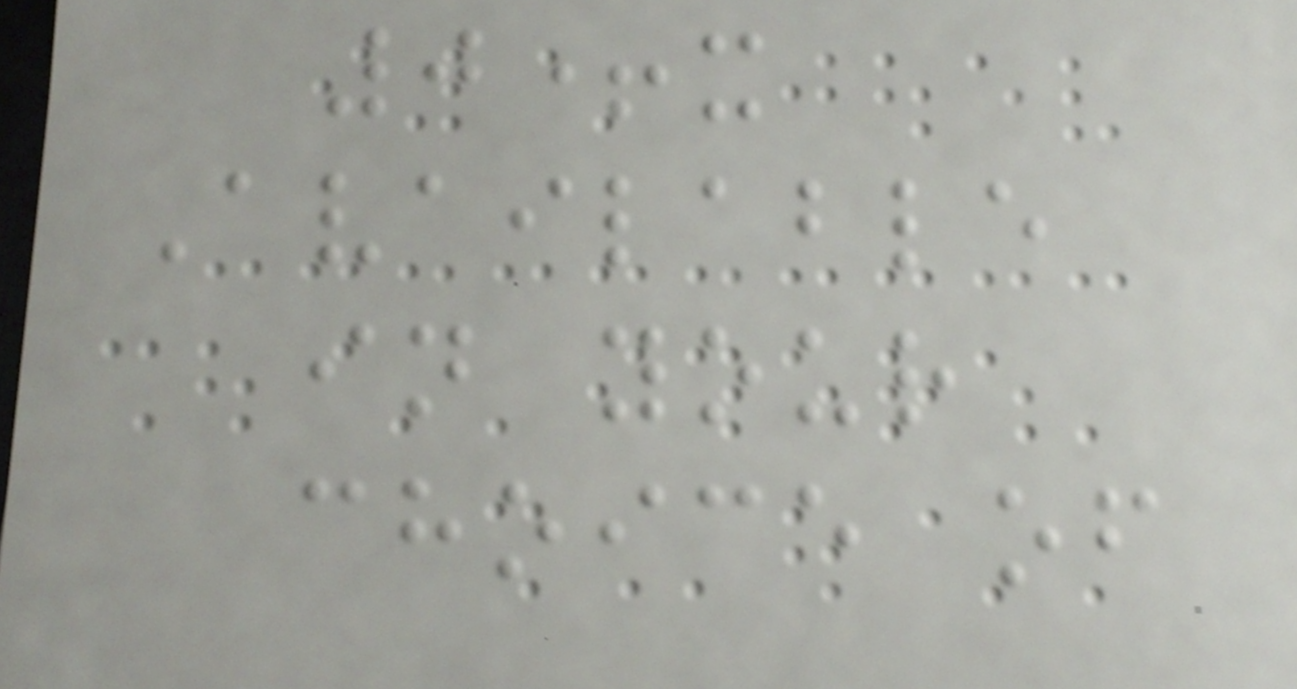0+x
Available
in your
choice of
